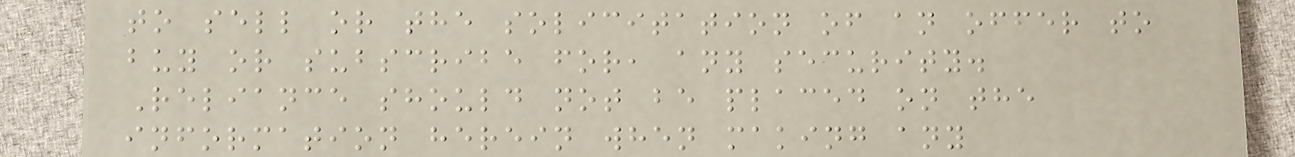to sell or the solicitation of an offer to
buy or subscribe for, any security.
Reliance should not be placed on the
information herein when making any
